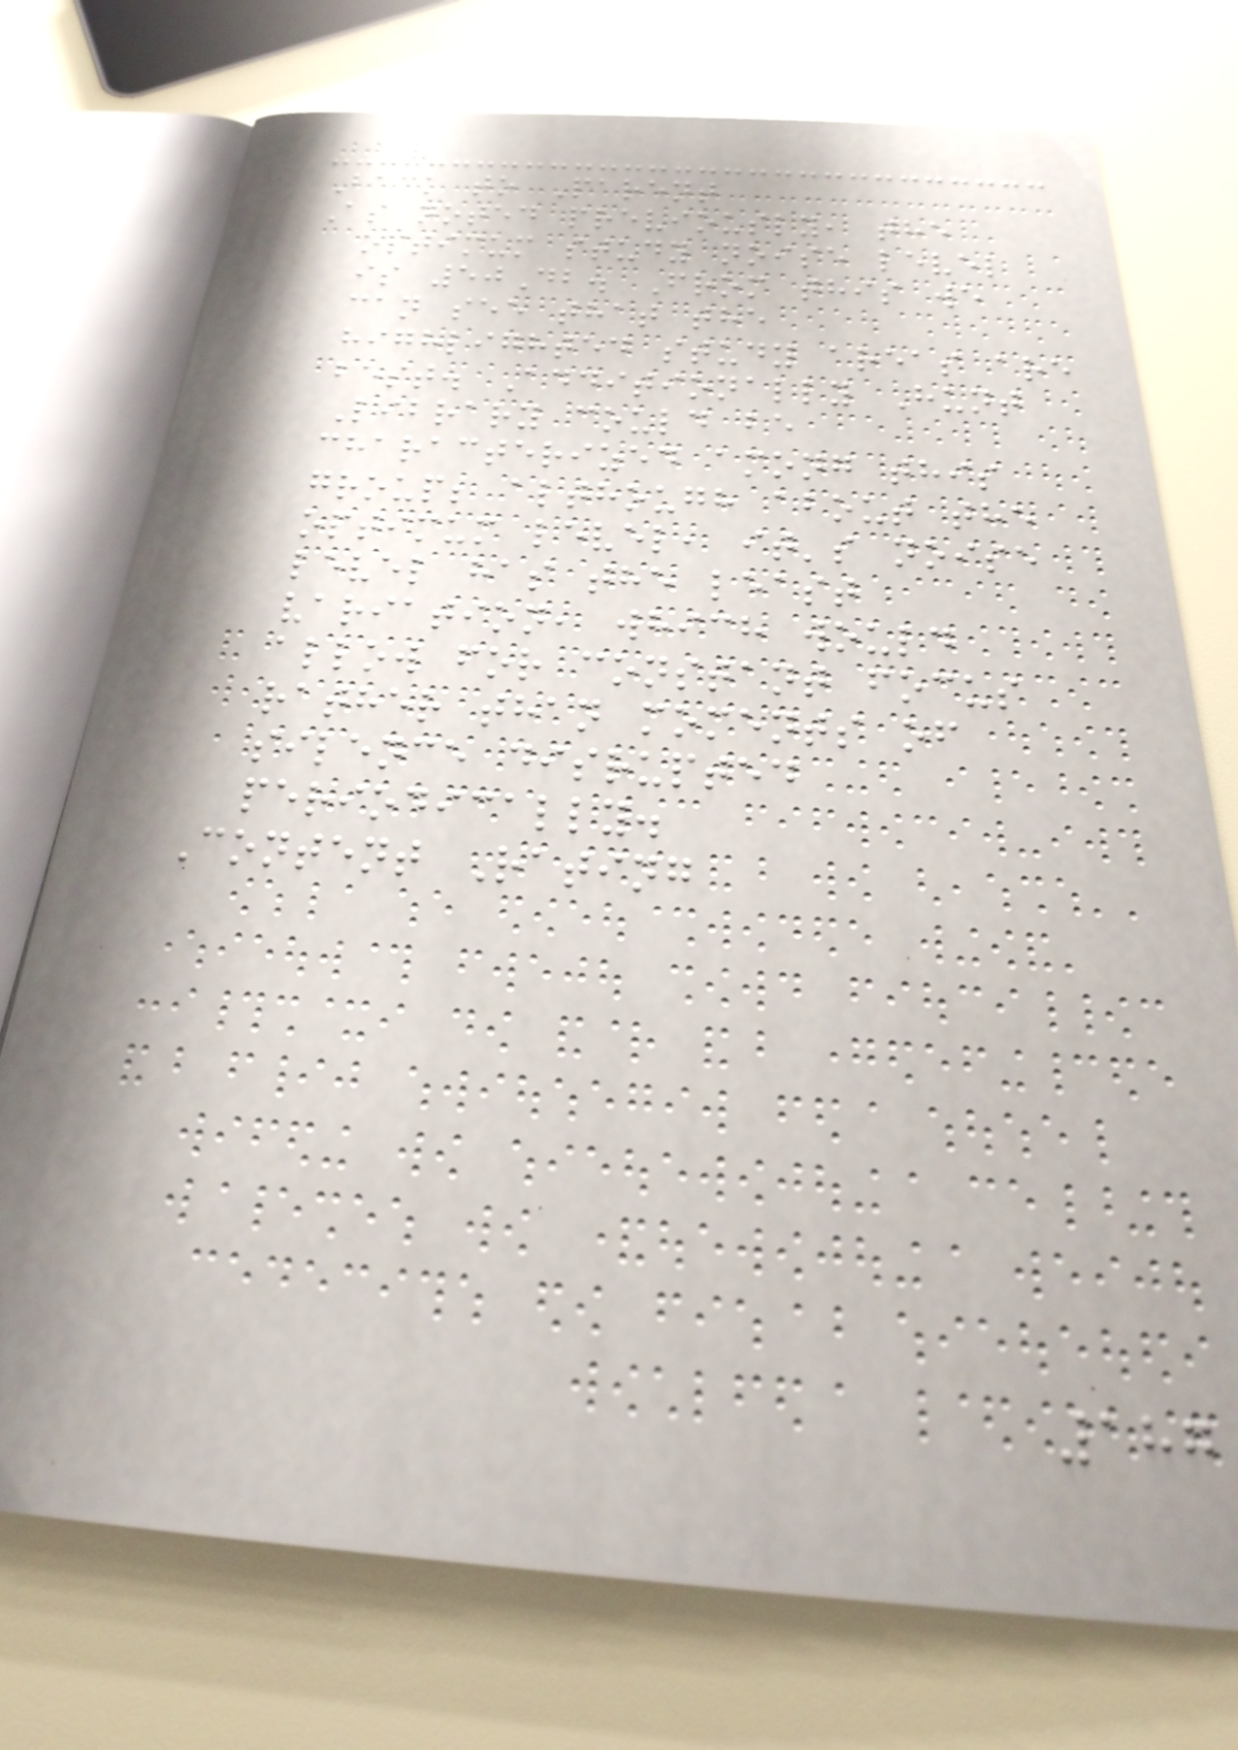Back to Parent
As noted previously, the
optimum study noise level
is 50Db. From this we
can see that the
highlighted study areas are
best. Additionally Hunt
Library could be
characterized among this
group; although about the
optimum level, it's noise
level has the least
variation, which would
allow for constant focus
rather than moments of
silence disrupted
periodically.
Content Rating
187
